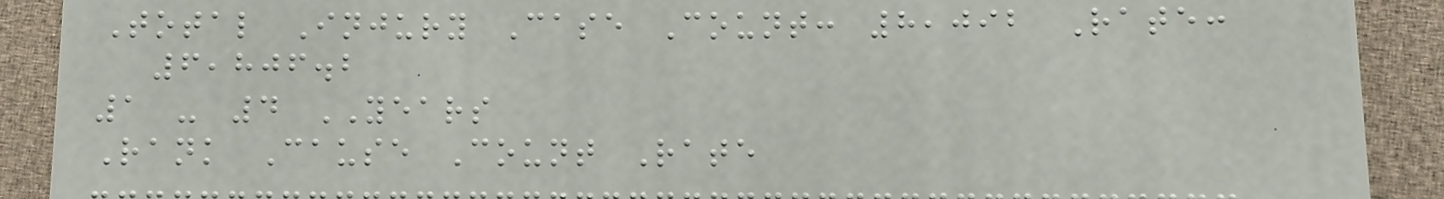Total Injury Case Count: 8,092 Rate:
6,806.2
1 - 4 YEARS
Rank Cause Count Rate
